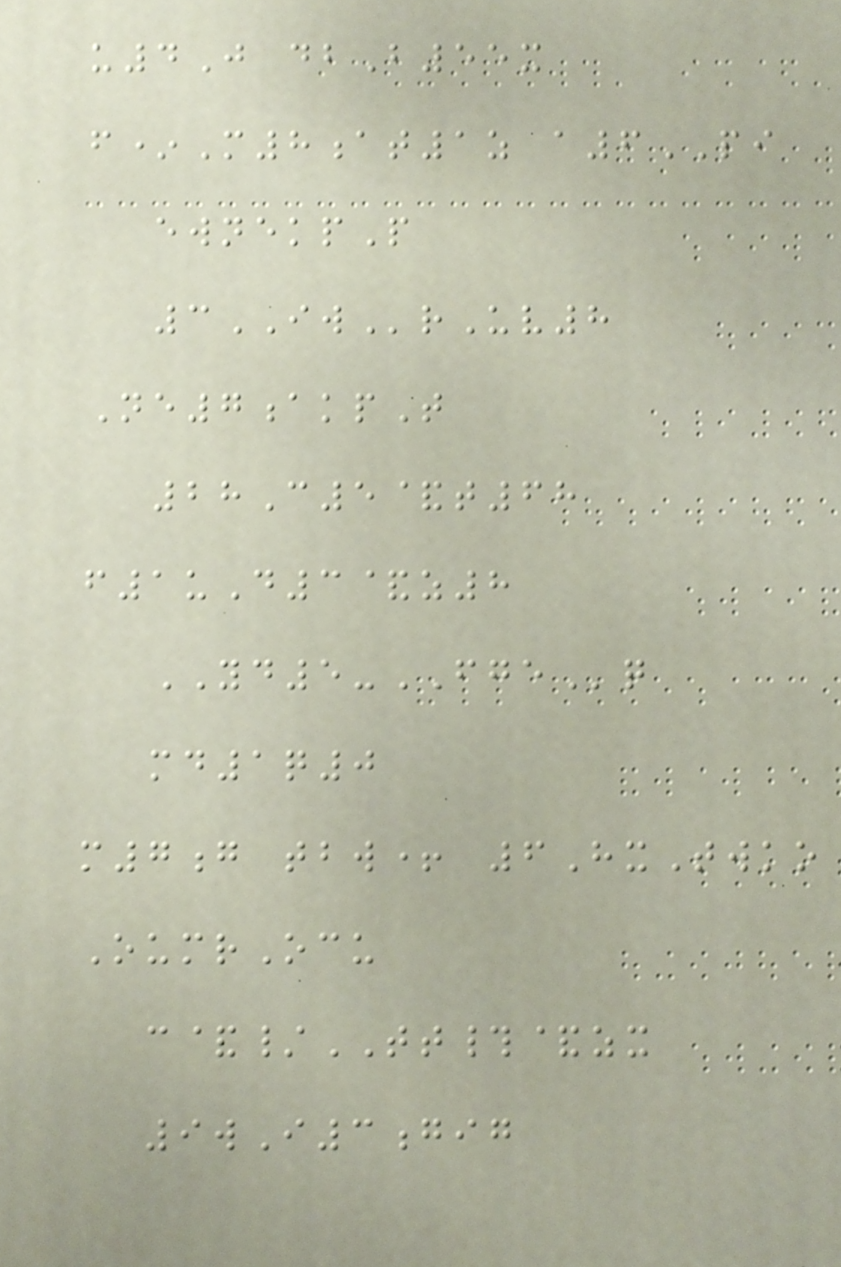u4J dbB55x
f*M8at1z a6PI
ewnekpP
3IWrUv8
Ne7akpT
28C5&t68
f1uD3&z8
YD5-FGEq
md1q0
m7g tbw+ 6HxTwko
OumrOcu
c&/TT#&zx
9wI3gig
